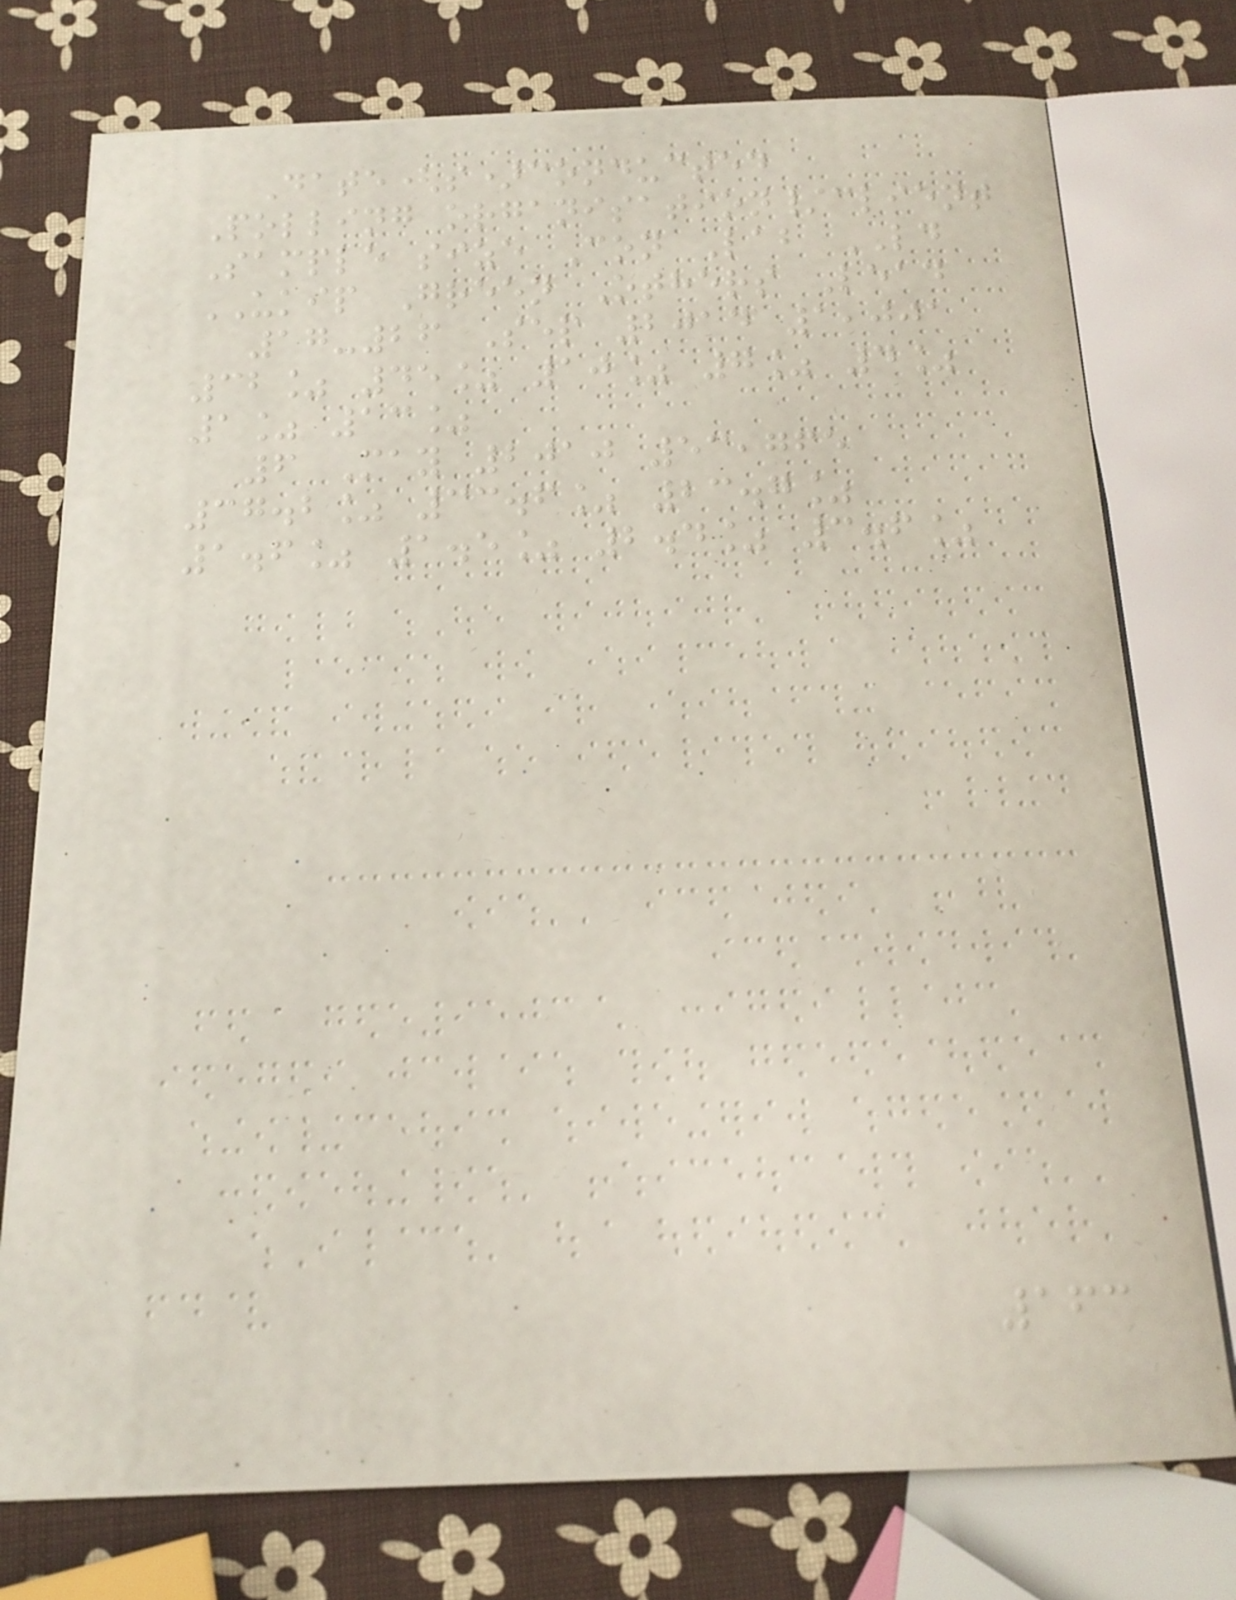Date(s)conducted
Polling organisation/client
Sample size Con Lab LD
UKIP Green Others Lead
17-26 Sep 2014 1,001
32% 45% 10% 7% 4%
1% 13%
6 May 2010 53,765
37.2% 33.6% 23.7%
1.6% 1.5% 2.4% 3.6%
163
